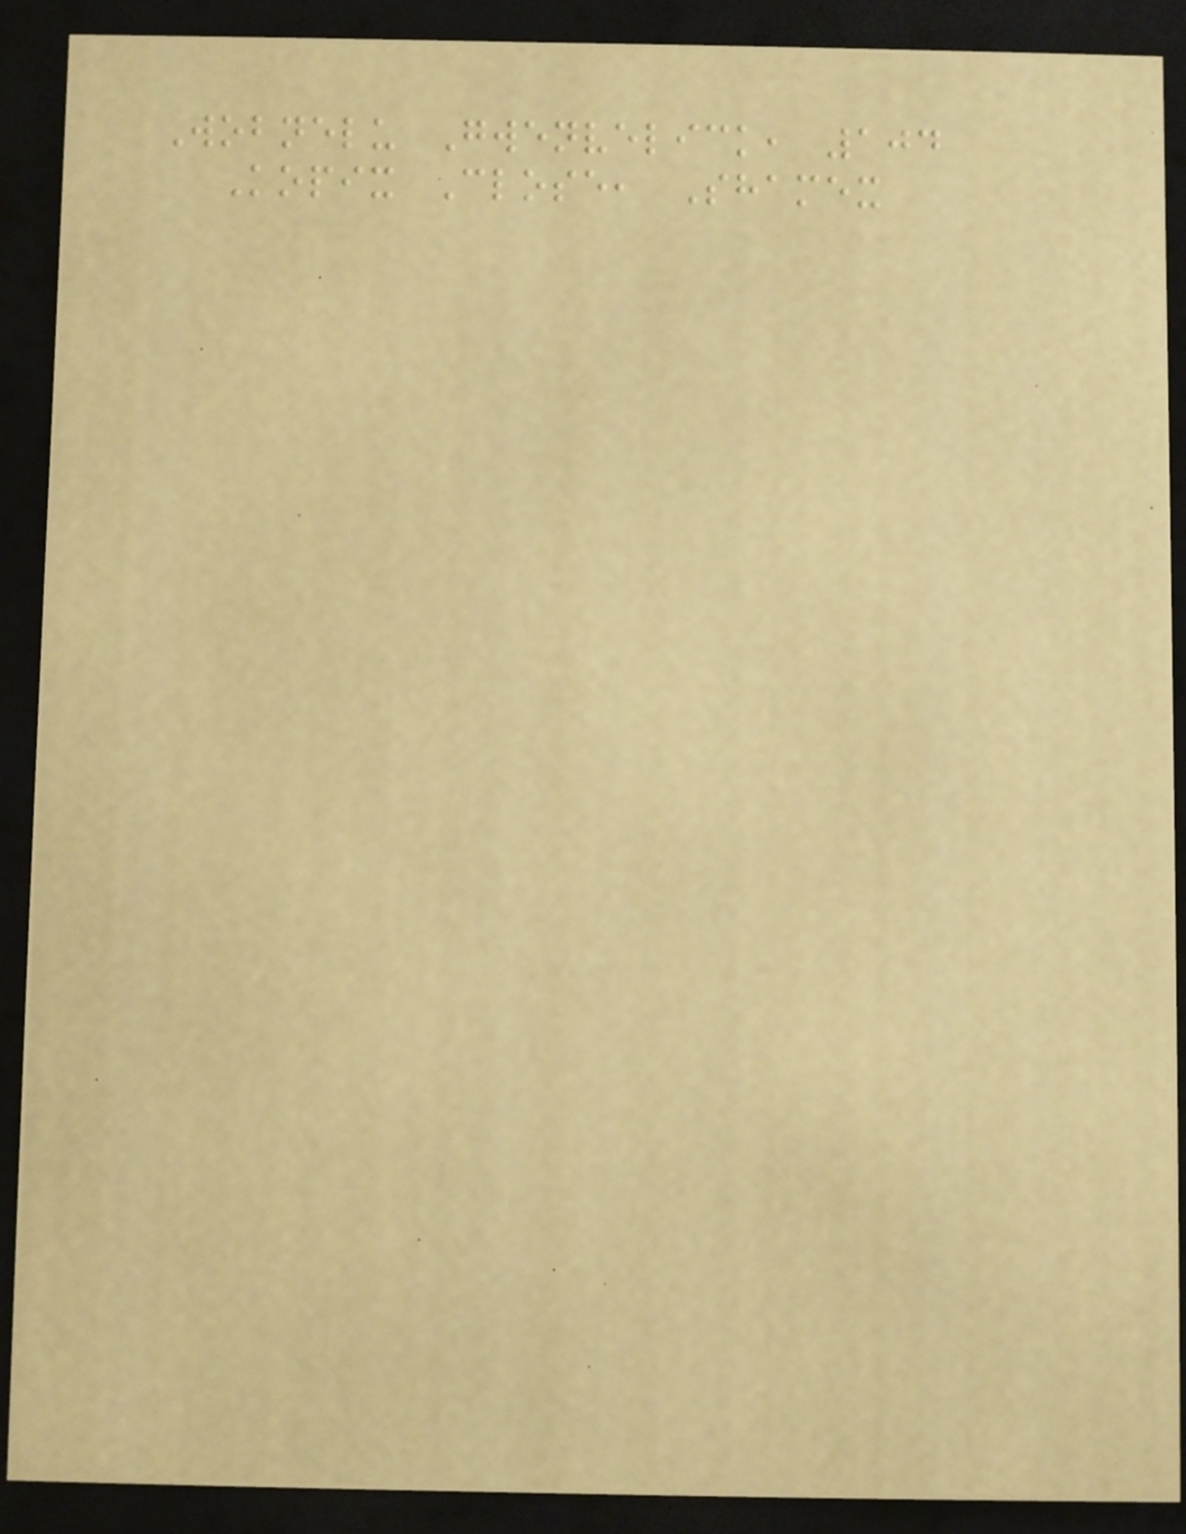Wobnelu Gwenvelick, 104
Kopix Close, Shamex
